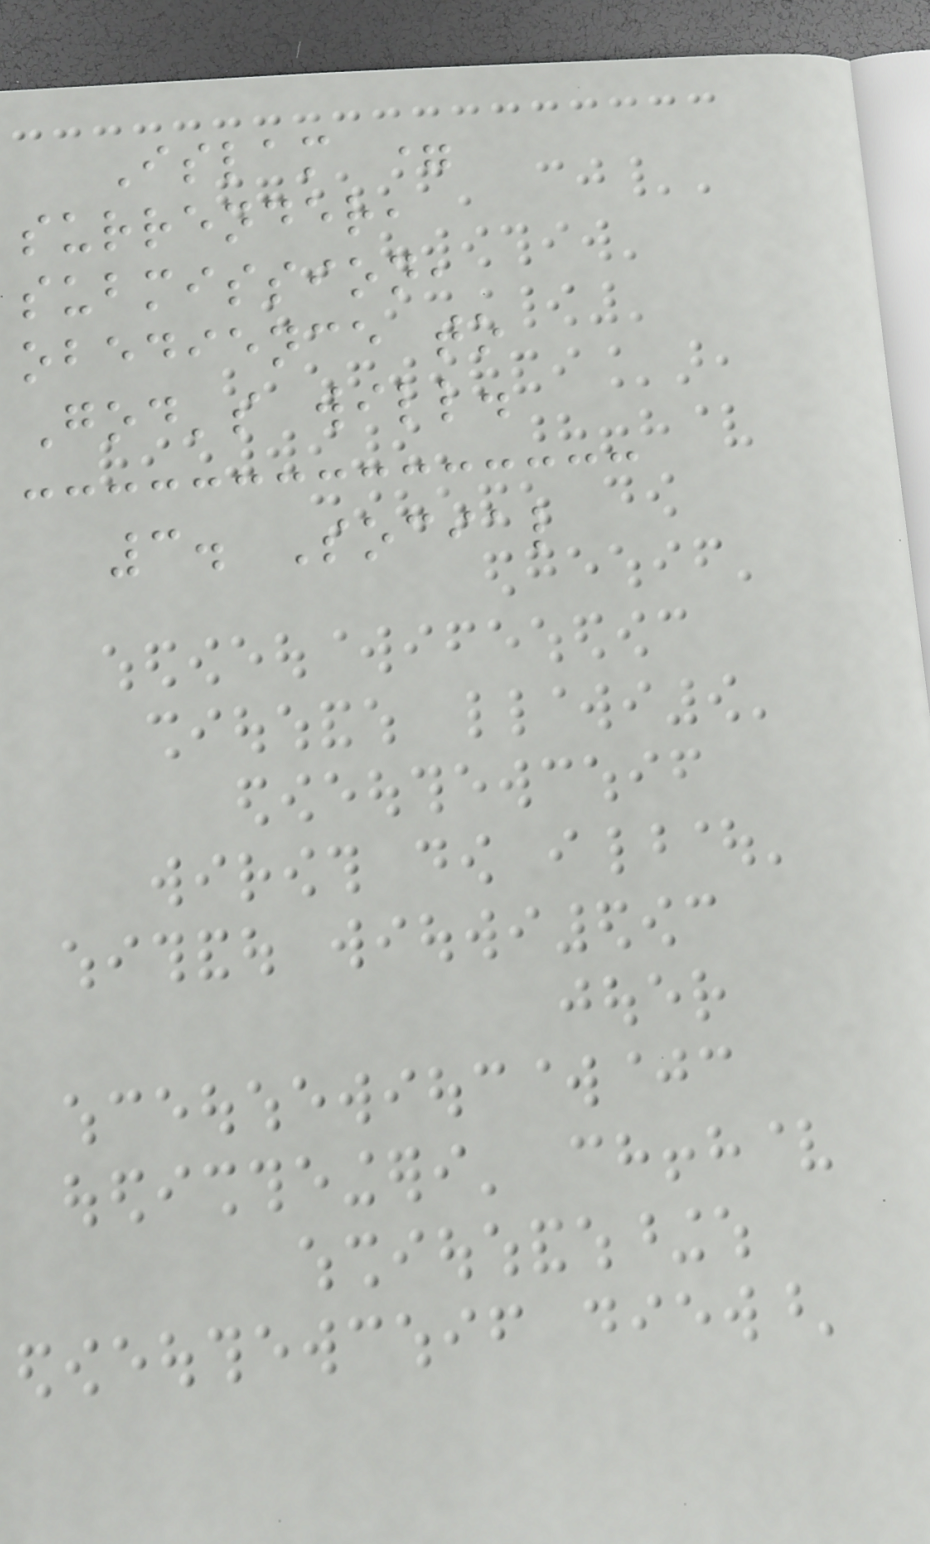Islam =
surrender,
submission,
obedience to
God's will.
3. Social
